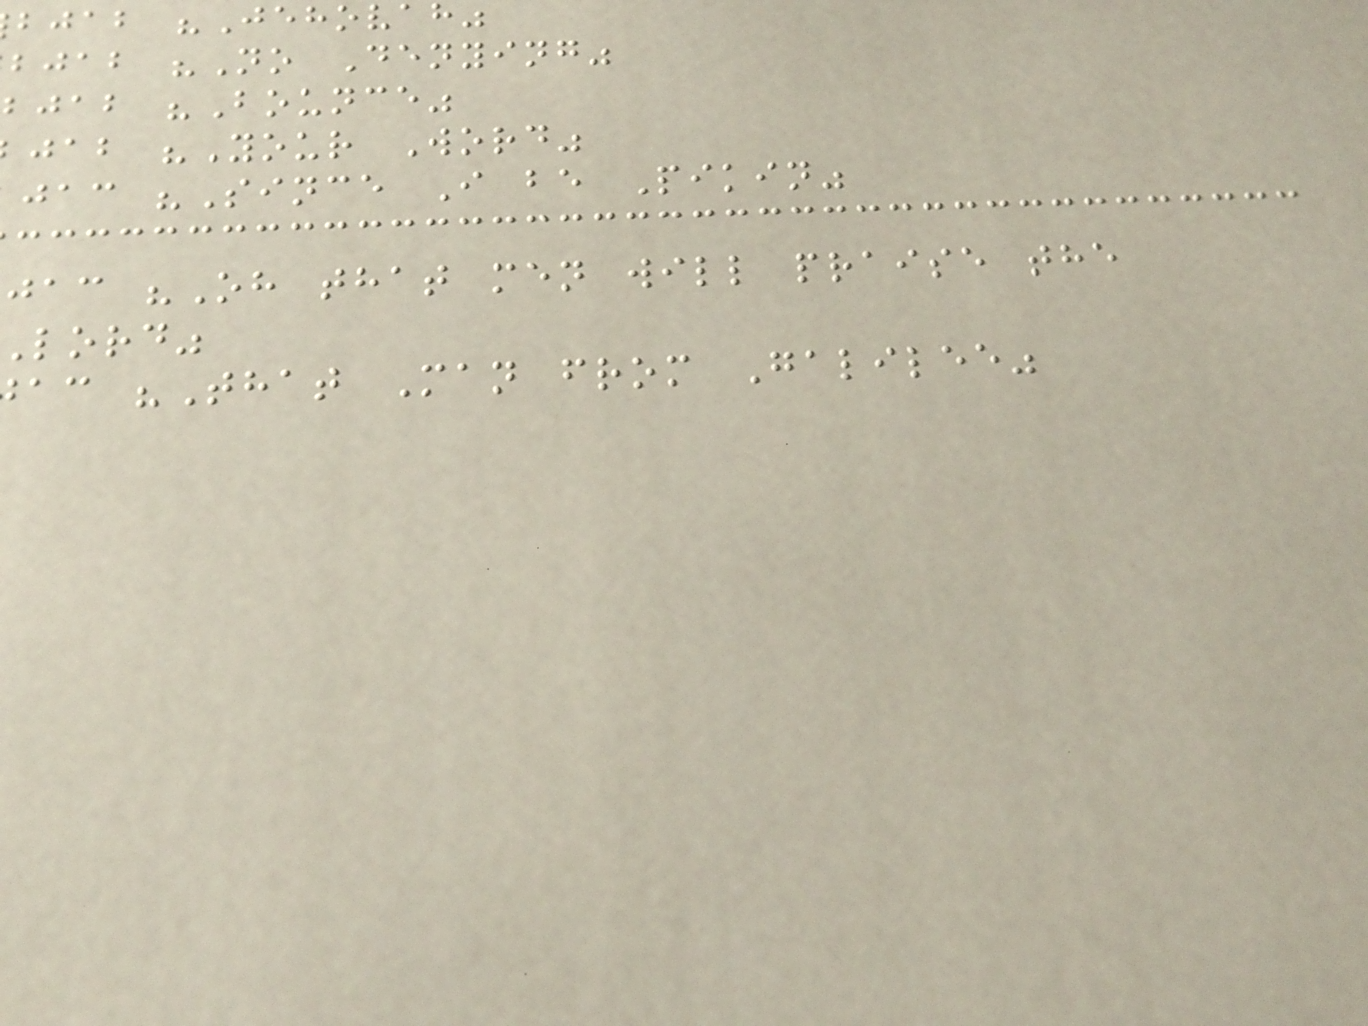bjab "Jehovah
bjab "No Denying"
bjab "Bounce"
jab "Your Word"
jac "Since I be Pikin"
jac "Oh that men will praise the
lord"
ac "That Man from Galilee"
